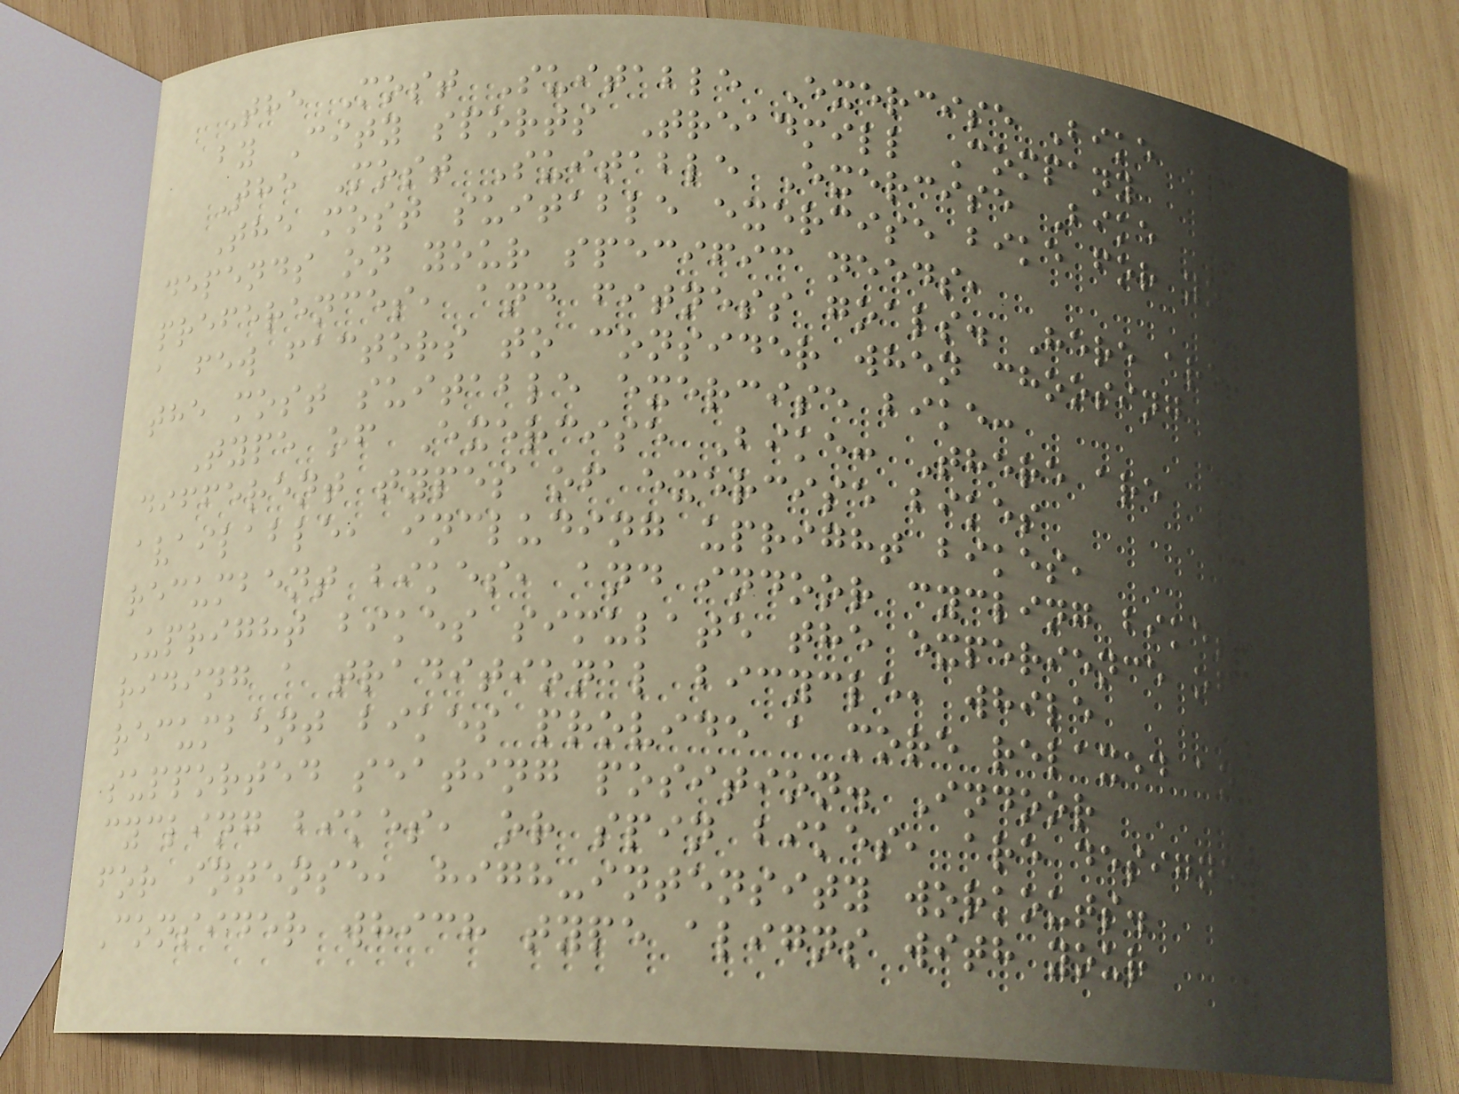The Most Suitable Exercise Bike
by City sports Treadmill Company
The Most Suitable Exercise Bike
The most suitable exercise bike for you
depends on your specific needs,
preferences, and fitness goals. Here are
a few factors to consider when choosing
the most suitable exercise bike:
Type of Exercise Bike: There are
different types of exercise bikes
available, including upright bikes,
recumbent bikes, and indoor cycling bikes.
Upright bikes simulate the experience of
riding a traditional bicycle, while
recumbent bikes provide a more relaxed and
supported seating position. Indoor
cycling bikes, or spin bikes, are designed
for intense, high-intensity workouts.
Consider which type aligns with your
